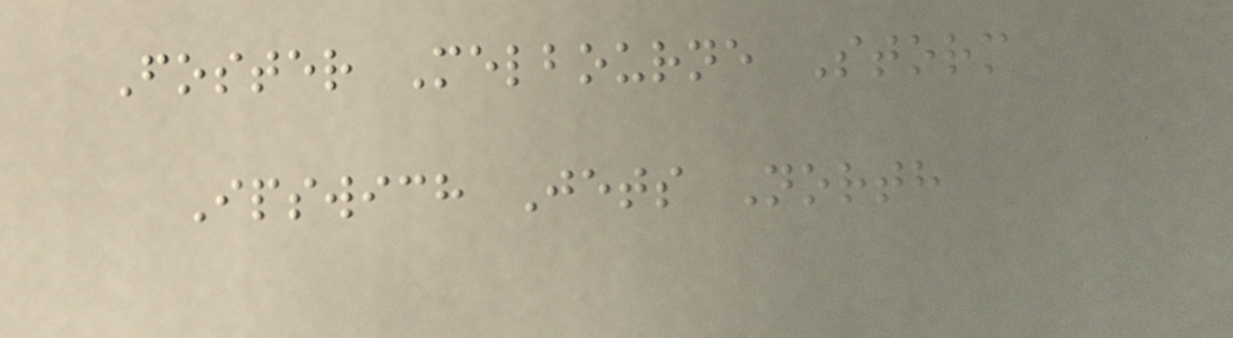Foster Melbourne Storm
Ipswich Jets North
